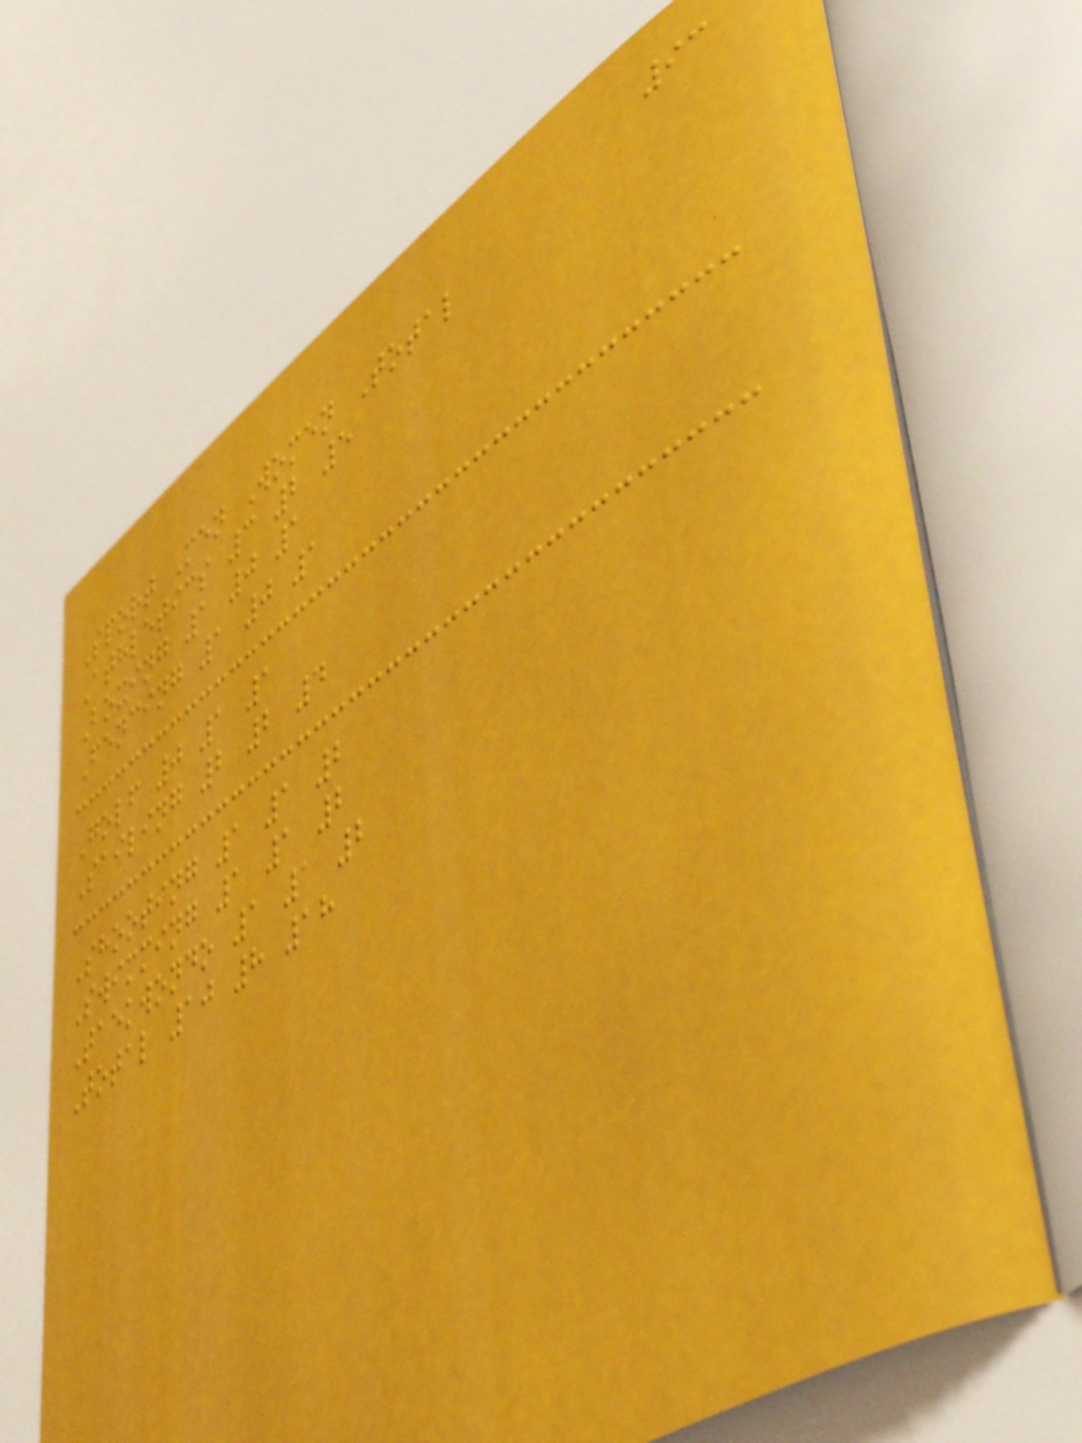93
Sport Men Women Total
Athletics 3 2 5
Boxing 1 0 1
Fencing 1 0 1
Golf 0 1 1
Sailing 2 2 4
Shooting 1 1 2
Swimming 1 1 2
Taekwondo 1 1 2
Total 10 8 18
